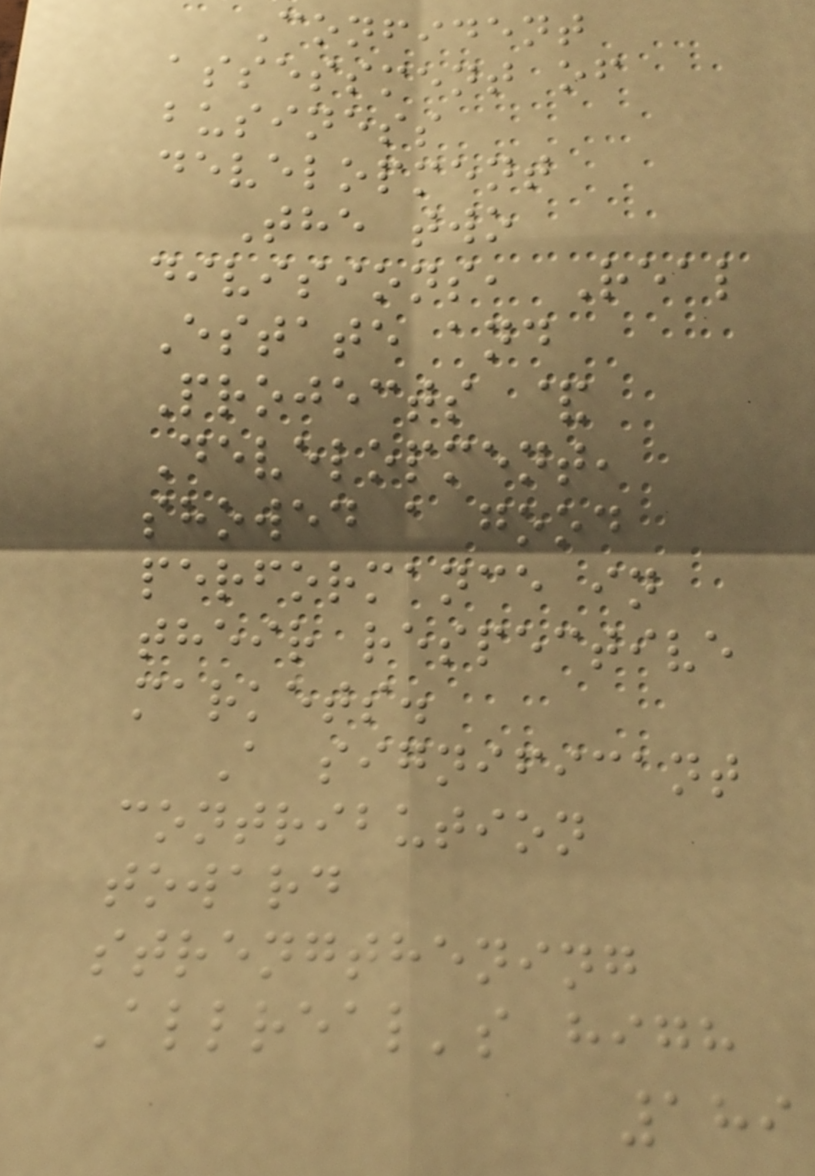Confident
assessment of
business
development
The two
divisions, Real
Estate and
Projects &
Development,
showed a good
performance in
their respective
markets.
A significant
contribution
toward
strengthening
Allreal's high
189
